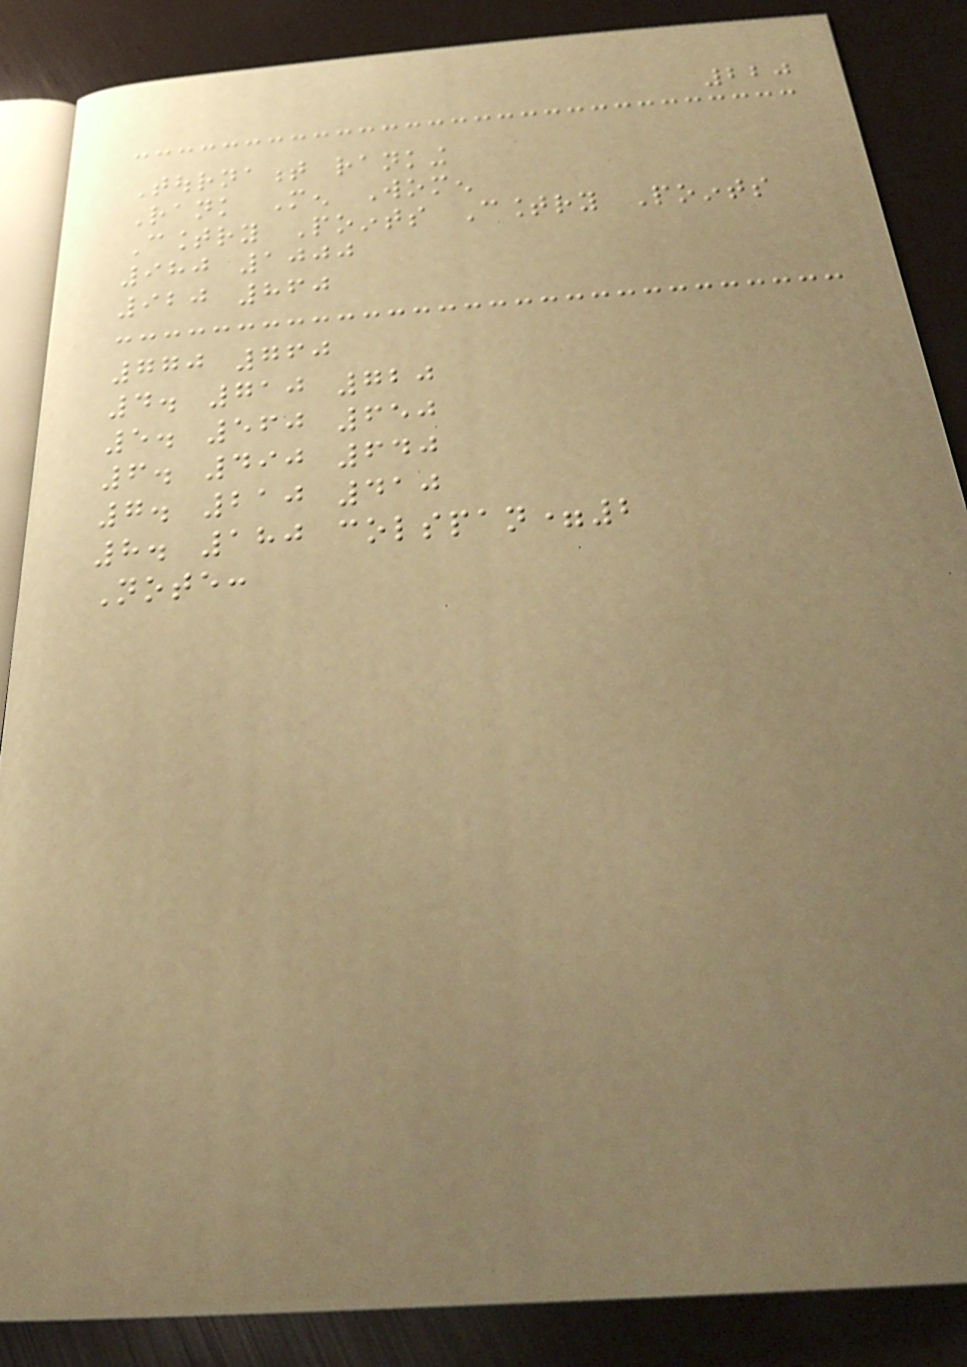220
Tournament ranking
Rank Men Women
Country Points Country Points
980 1000
920 860
770 760
4. 710 720
5. 560 650
6. 490 640
7. 210 410
8. 180 colspan=2
Note:
